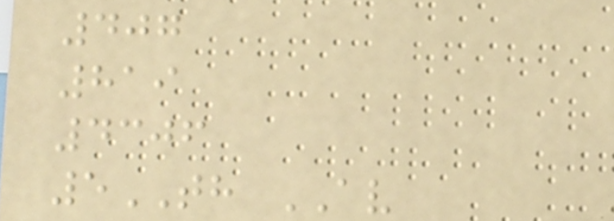407
819
4306
5TH AV
